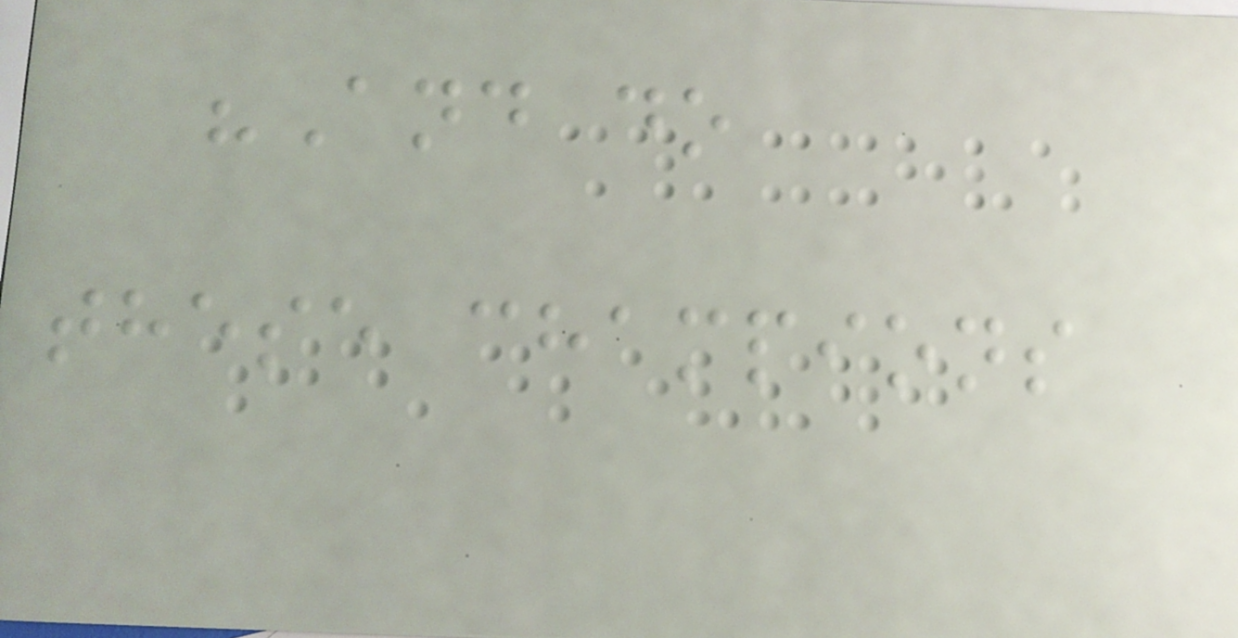"And do
these champions
